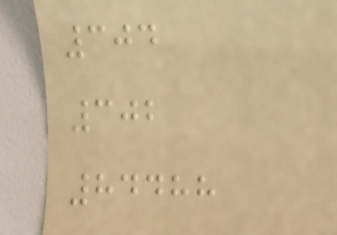304
302
84488
